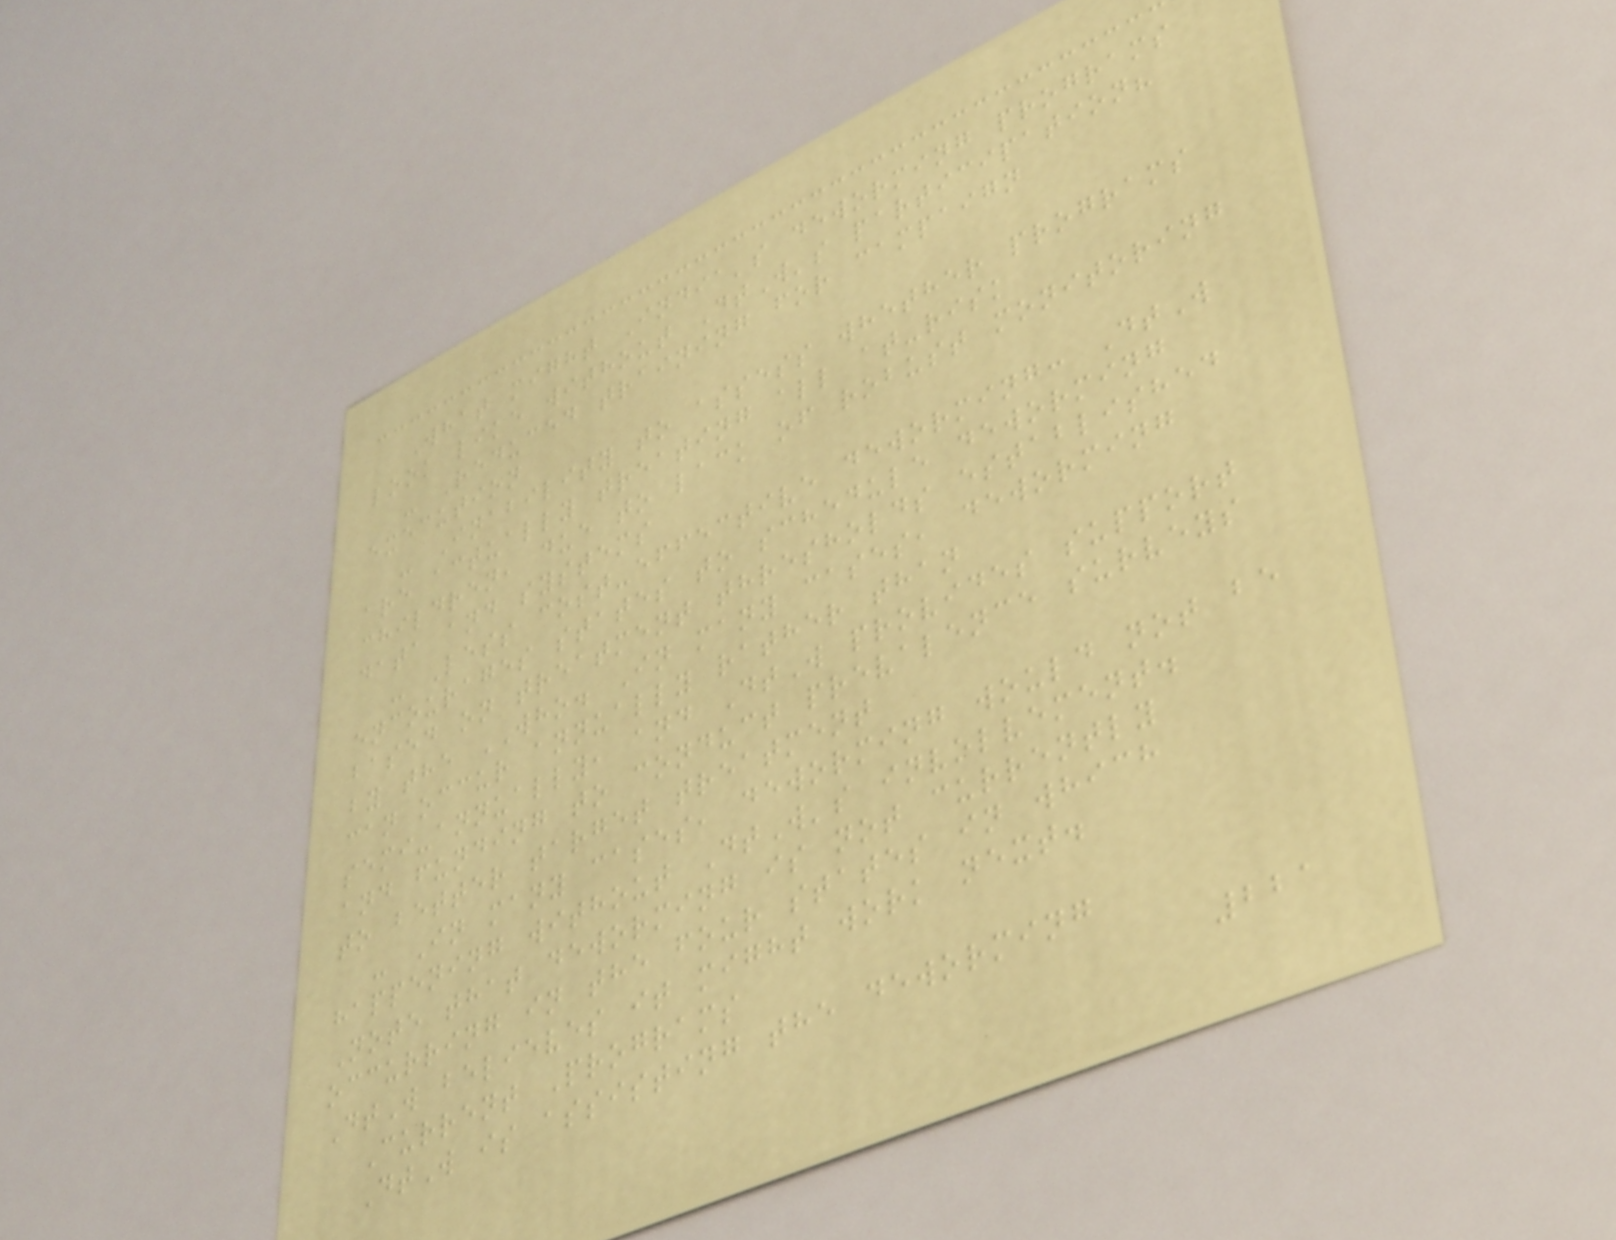What might India's deworming programs
look like without DtW's participation?
- Reduced training for campaign
execution
- Inability to assess whether programs
are actually treating all at-risk
children, due to lack of robust monitoring
data and systems
- Less cost-effective deworming: DtW
encourages states to schedule deworming
based on treatment thresholds established
by the WHO. In many cases, deworming
can occur annually rather than
semi-annually, and DtW provides support
and funding to conduct prevalence surveys
to better target treatment
- In many cases, deworming would not be
happening without DtW's involvement.
Note that deworming is not currently
occurring in the four states in which
DtW believes it might work next.
Current Programs
DtW is assisting the deworming
221
